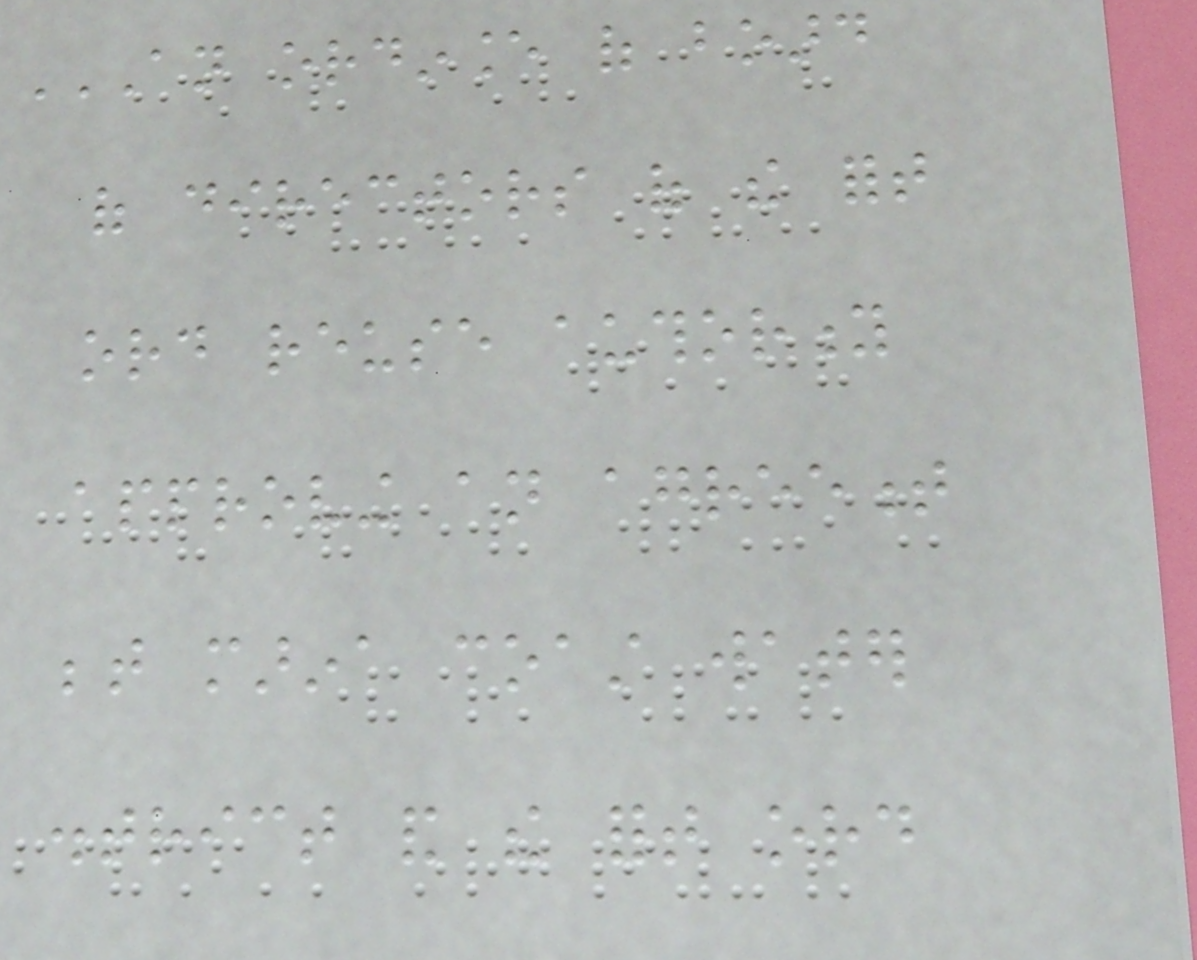AN ORDINANCE OF BOARD
OF DIRECTORS OF THE FORT
ORD REUSE AUTHORITY
APPROVING AN AGREEMENT
BETWEEN MARINA COAST WATER
DISTRICT AND THE FORT ORD
